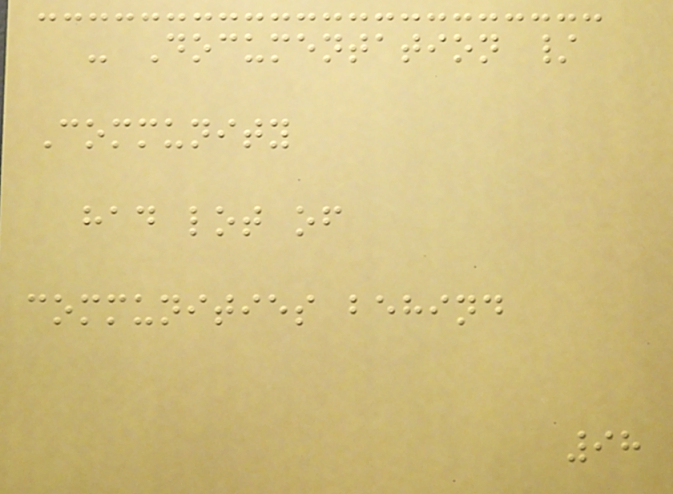- Documentation /
Community
had lot of
communities behind
98
